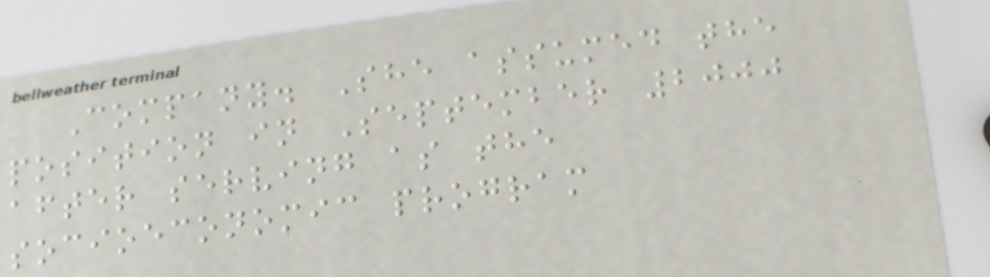Company. She assumed the
position in September 2000
after serving as the
socioeconomic program
